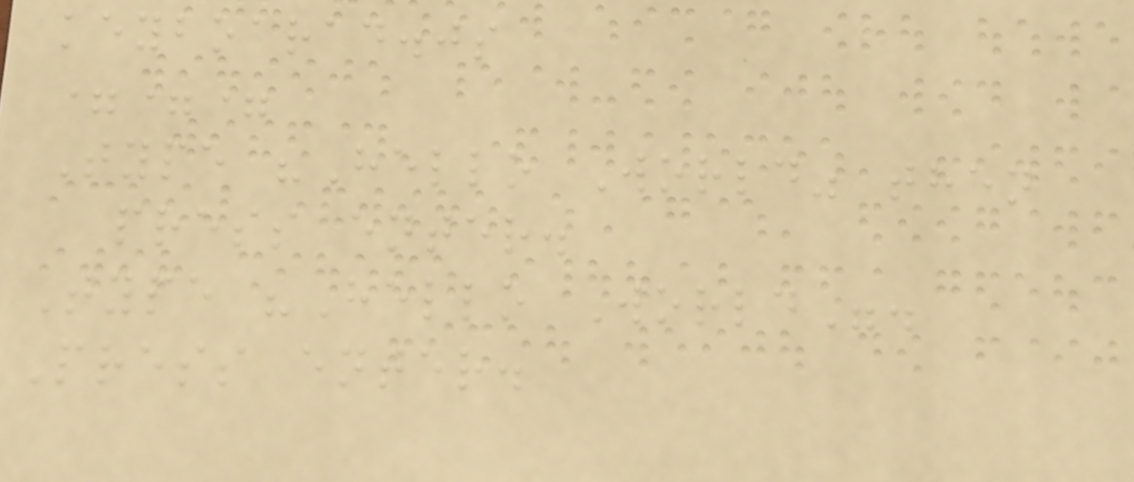keyboarad.js
===
Type "Hello World" then
press enter.
Type "Hello World".
Press enter.
